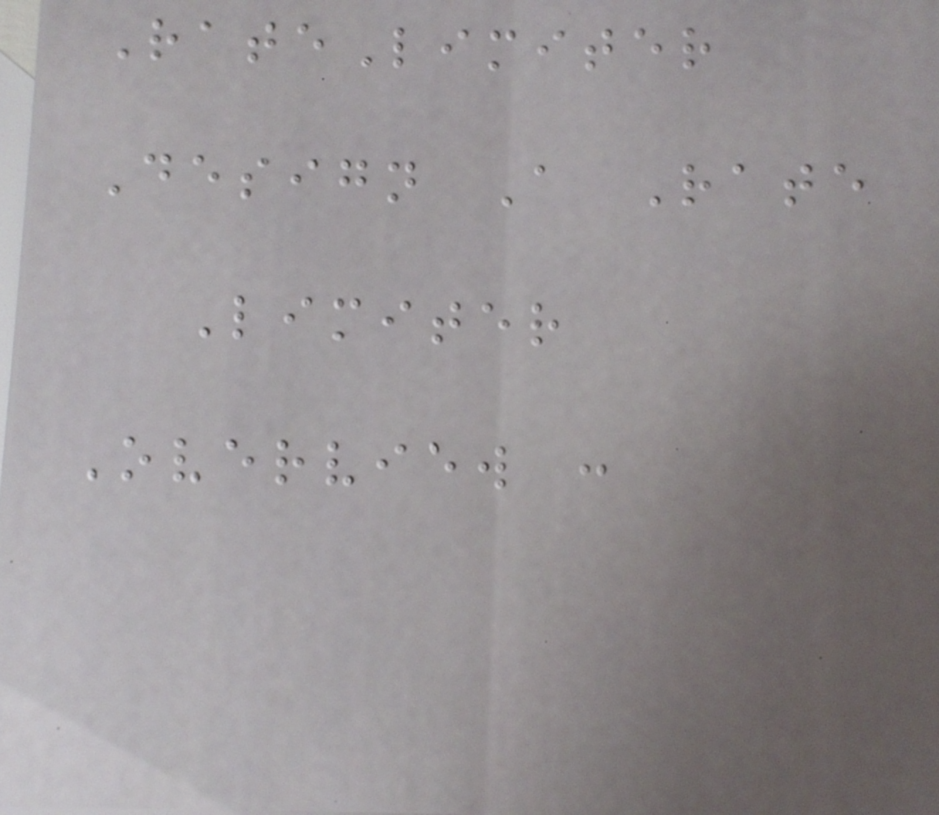RateLimiter
Design A Rate
Limiter
Overview :
